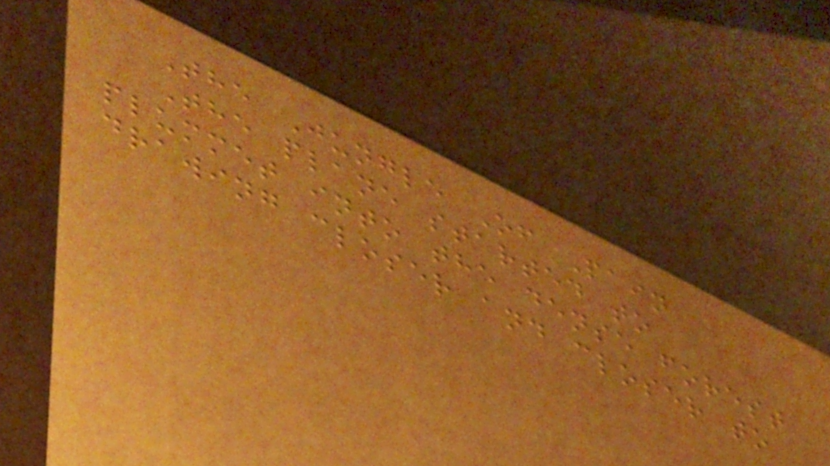The Jungle Of Pain
The plane started to
plummet into the dense forest
drawing closer and closer to
